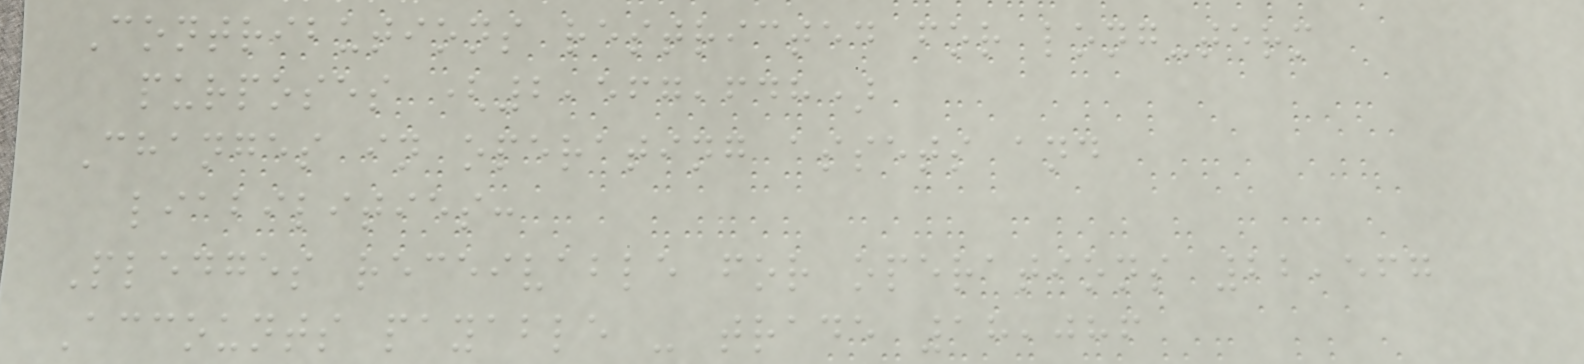Contributions restricted for long-term
purposes (2,567,648)
Changes in operating assets and
liabilities:
Pledges receivable for operations 22,567
Accounts payable - trade 18,086
